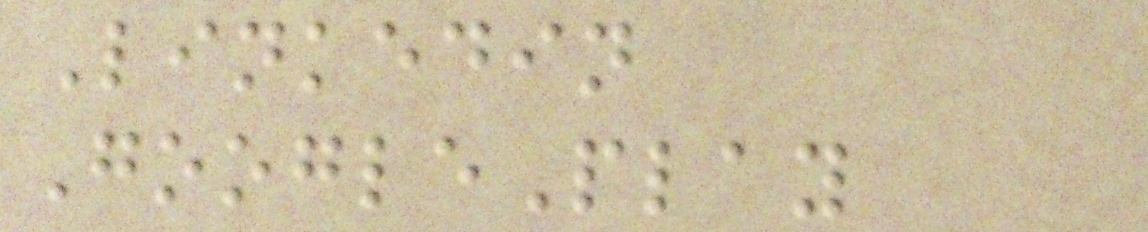Linkedin
GooglePlay
